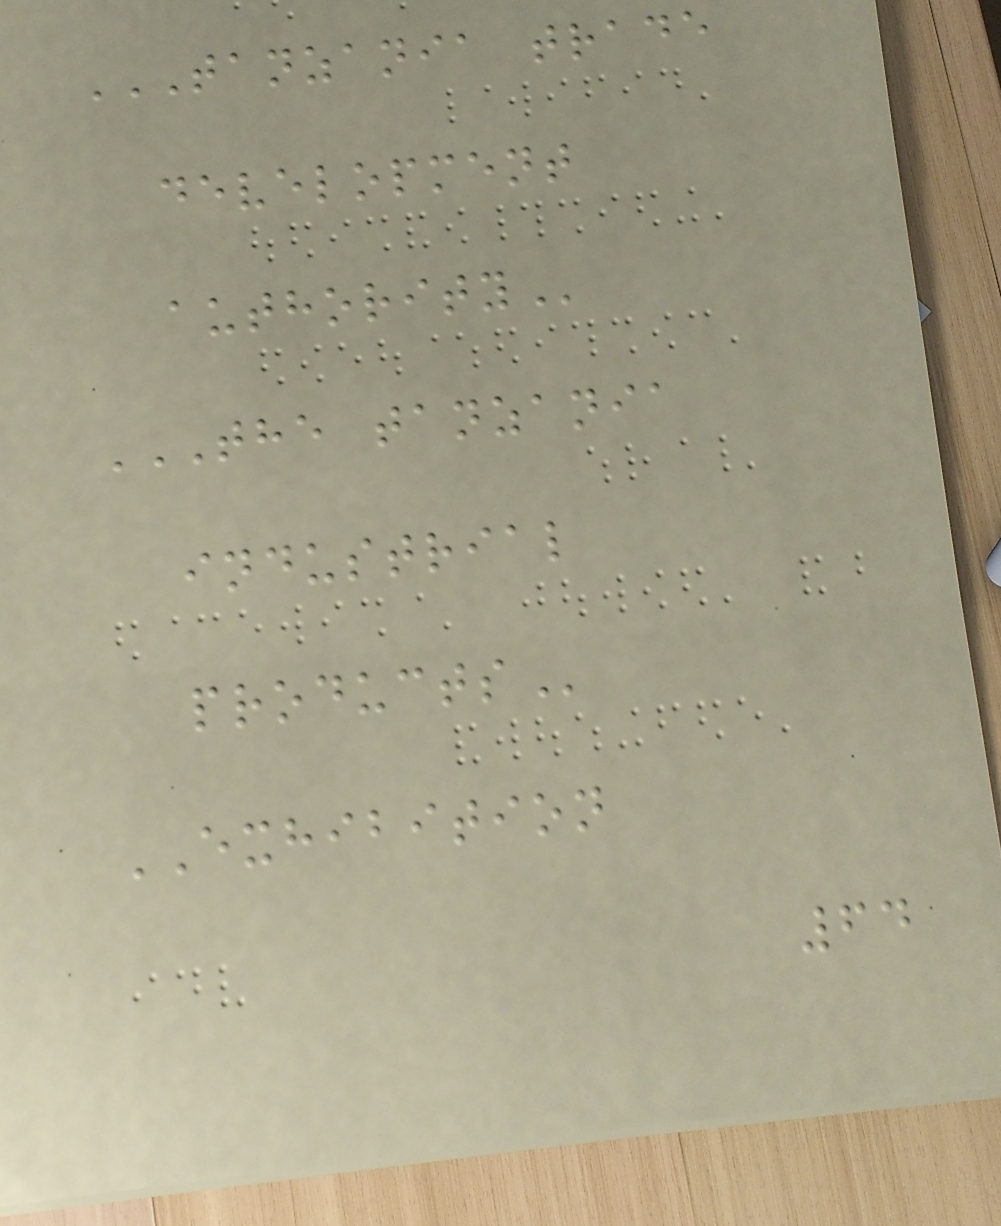TANZANIA TRADE
DEVELOPMENT
AUTHORITY
THE TANZANIA
INDUSTRIAL
PRODUCTS
EXHIBITION
64
